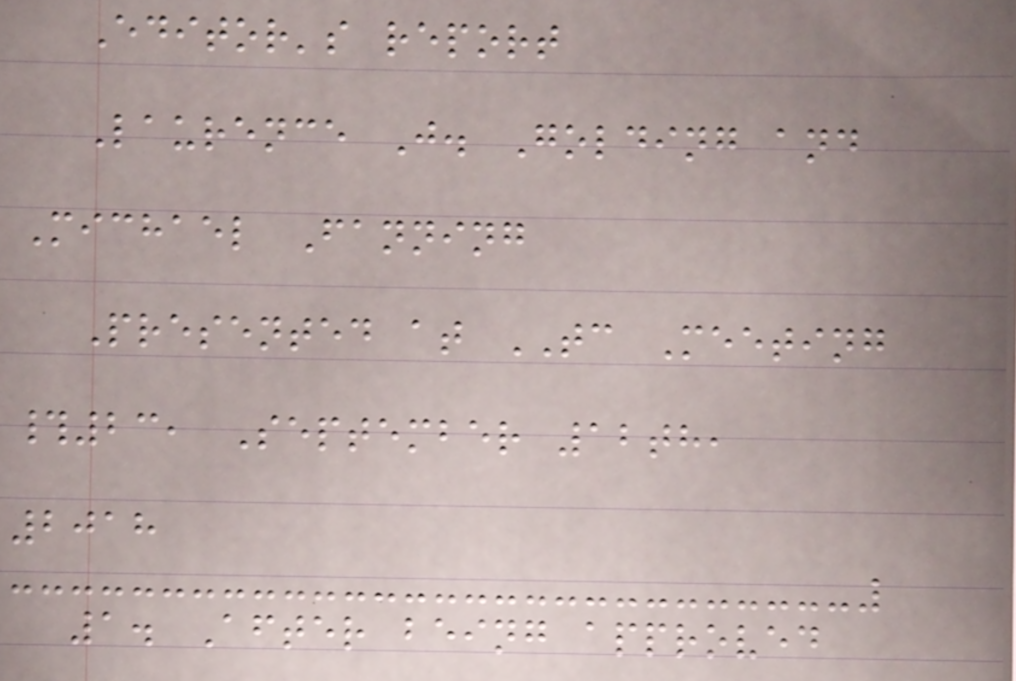Editor's report
Laurence J. Golding and
Michael Fanning
Presented at TC Meeting
#23, September 12th,
2018
1. After being approved
